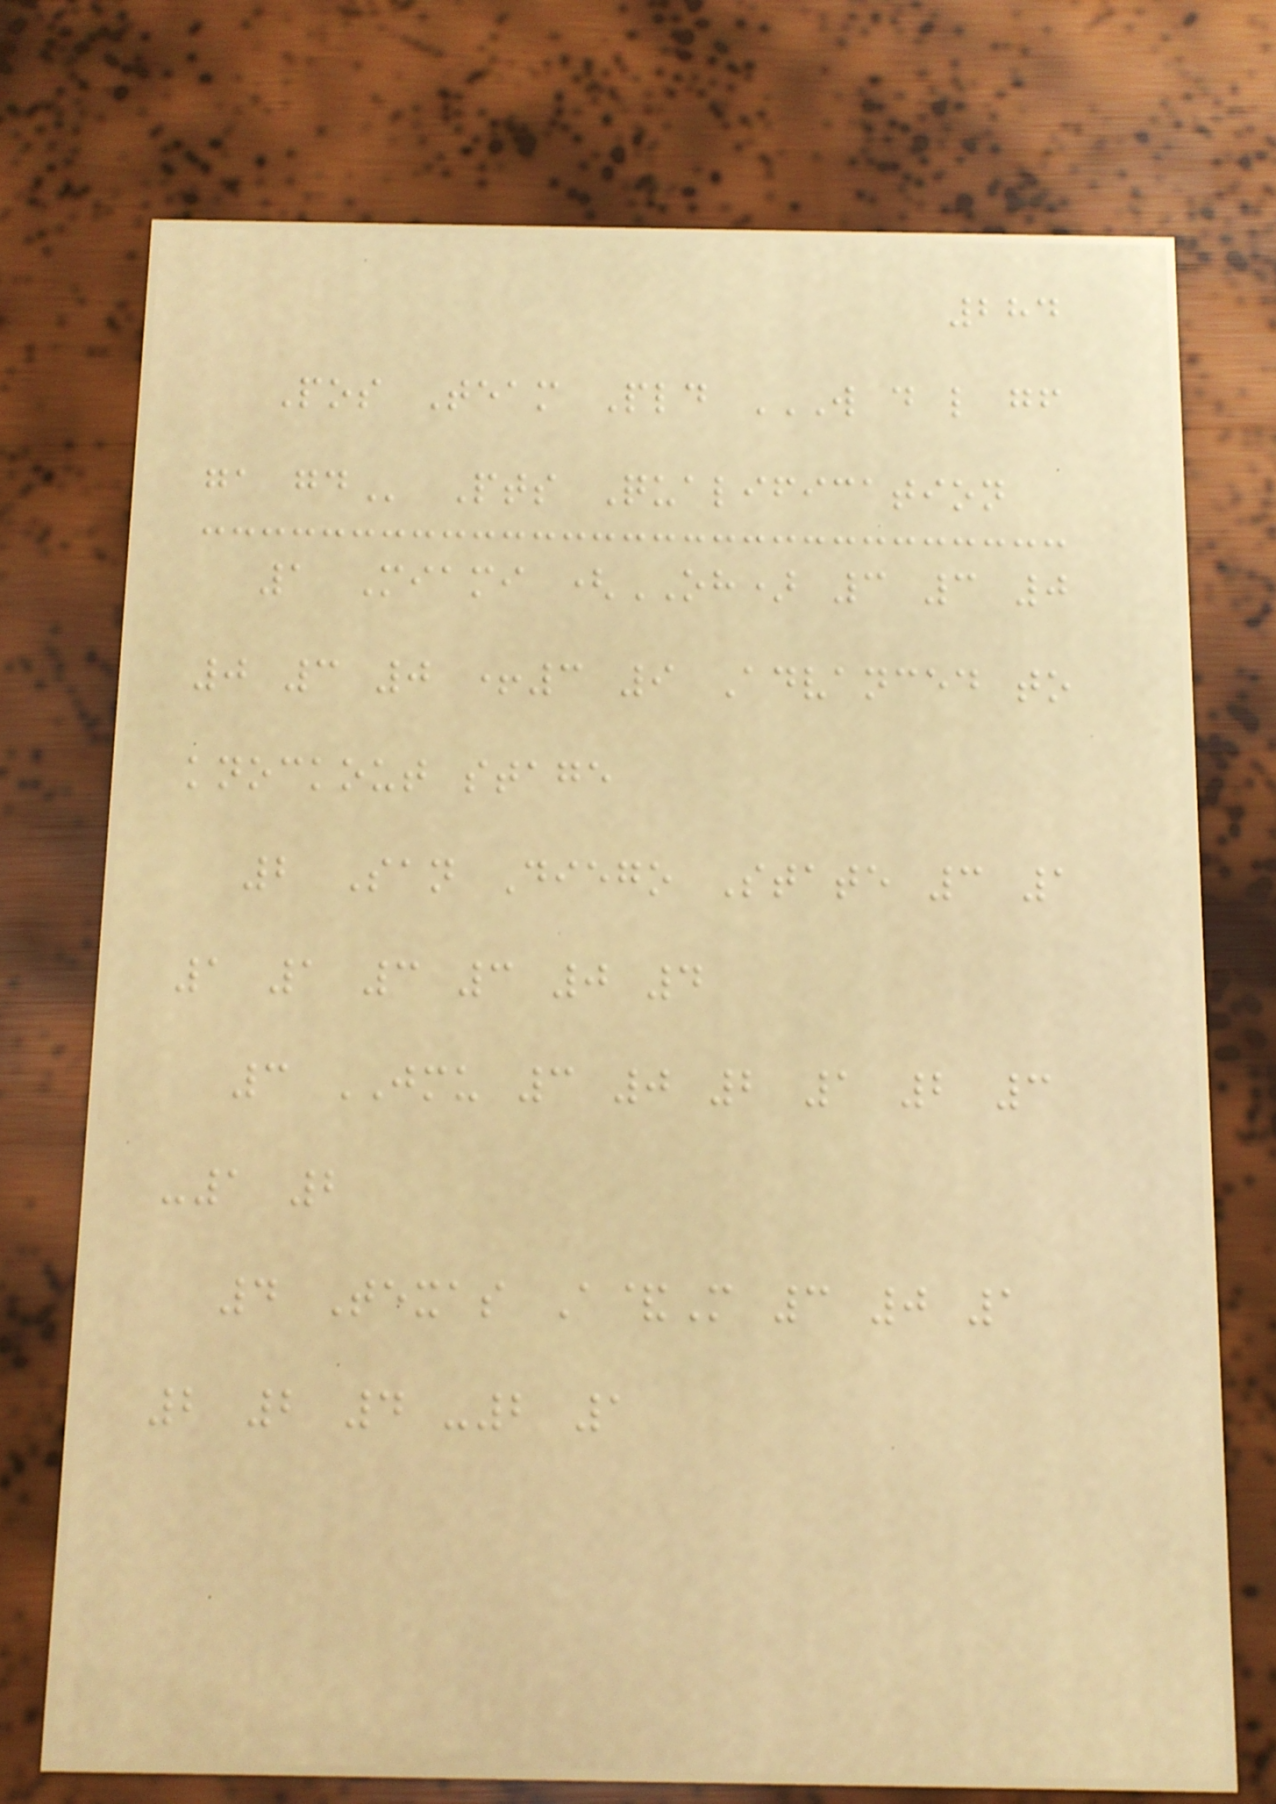284
Pos Team Pld W D L GF
GA GD Pts Qualification
1 Miami (OH) 3 3 0
0 3 0 +3 9 Advanced to
knockout stage
2 San Diego State 3 1
1 1 3 3 0 4
3 JMU 3 0 2 1 2 3
-1 2
4 Texas A&M 3 0 1
2 2 4 -2 1
